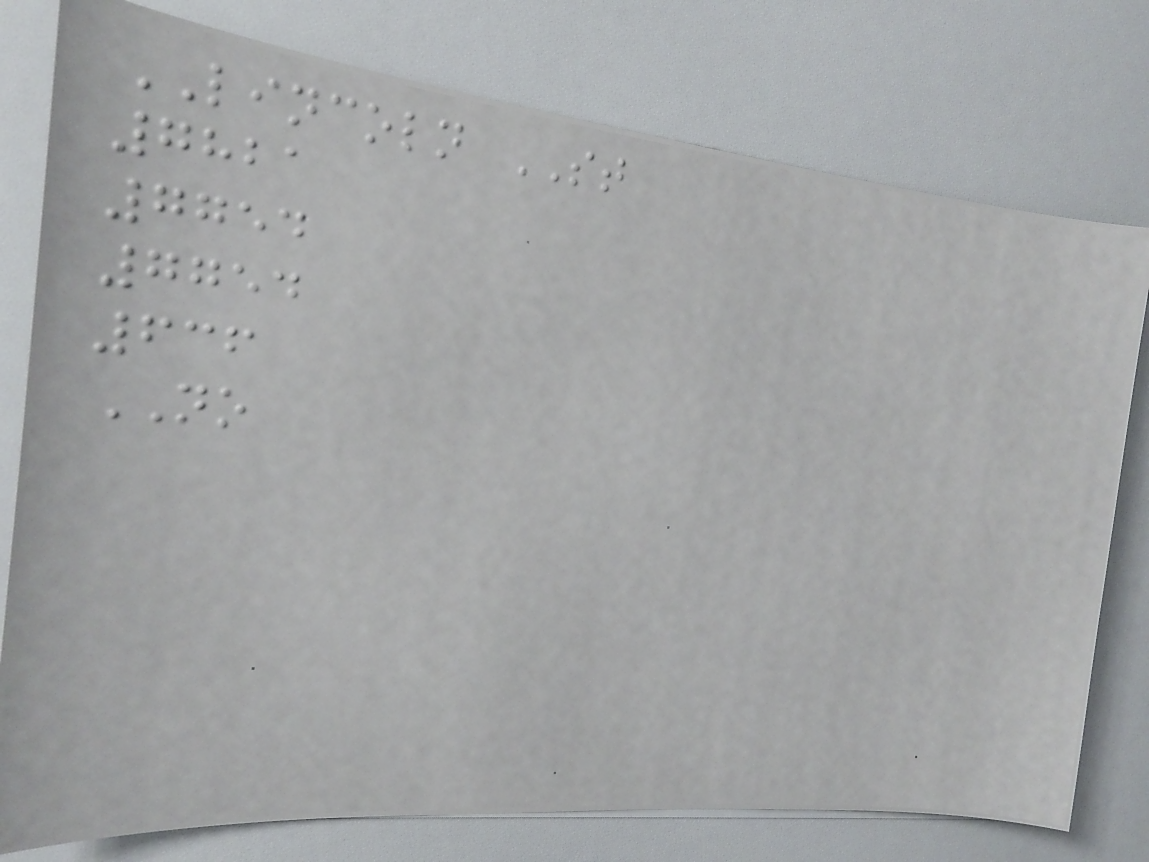LINCOLN ST
7821
7754
7754
636
NO
